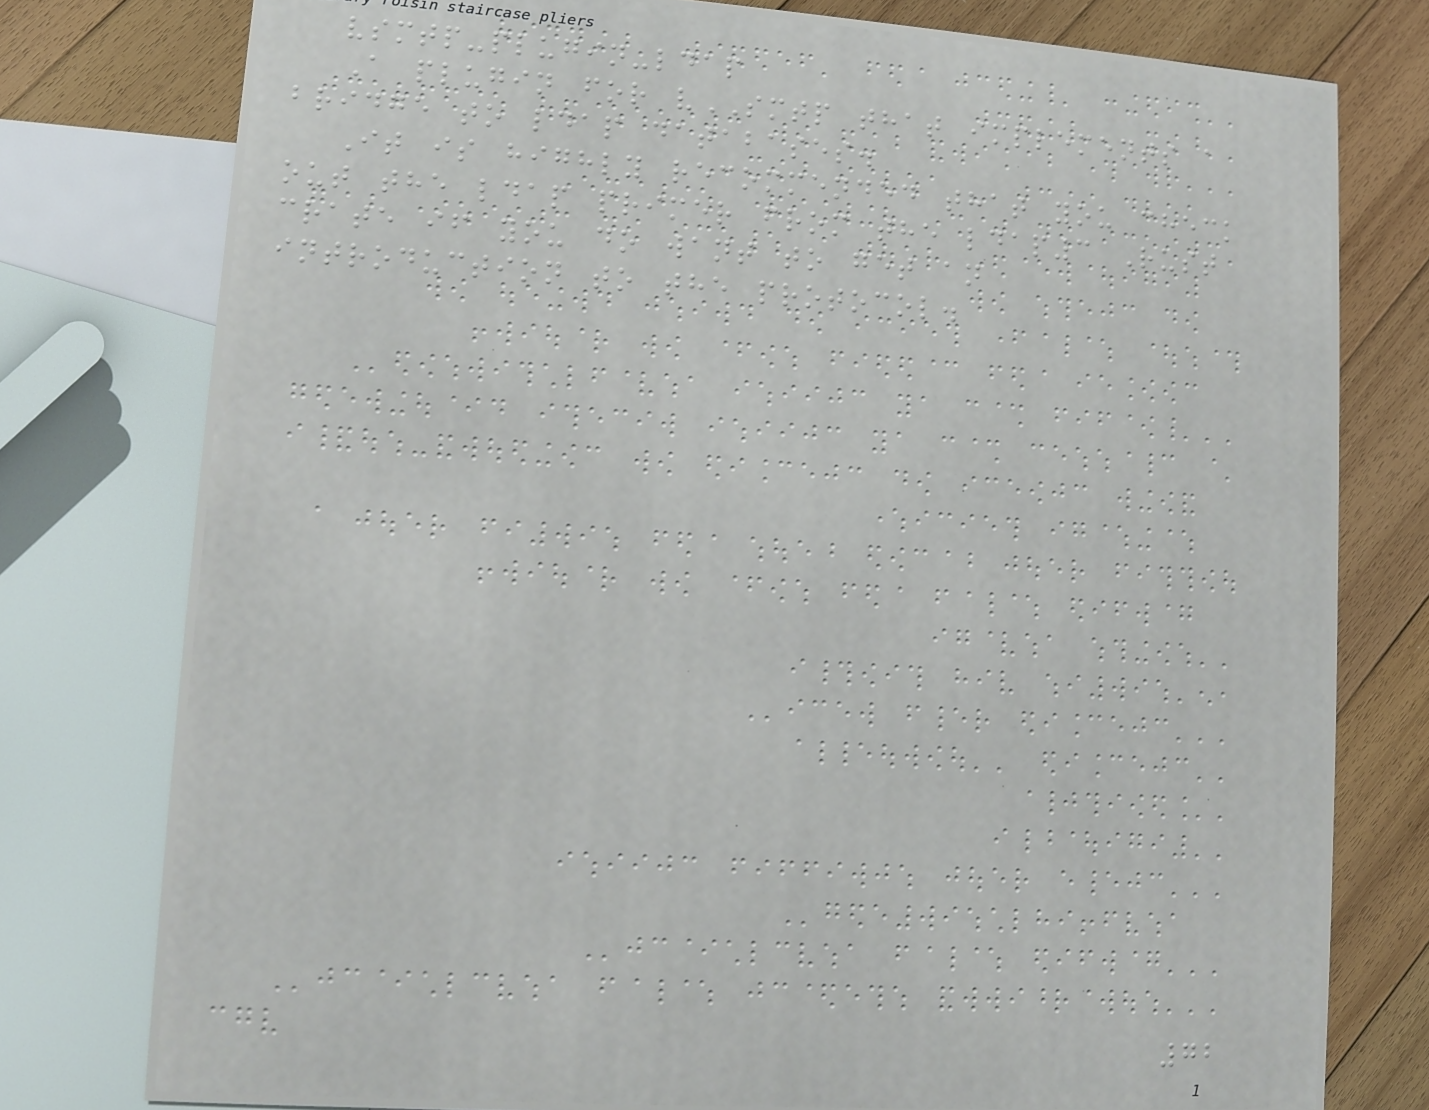vsmtp-plugin-ldap
A plugin for vSMTP that implements a
bridge to ldap databases.
It is highly recommended that you check
out the ldap primer from the ldap3 Rust
crate if you do want to get an
introduction to the protocol.
72
